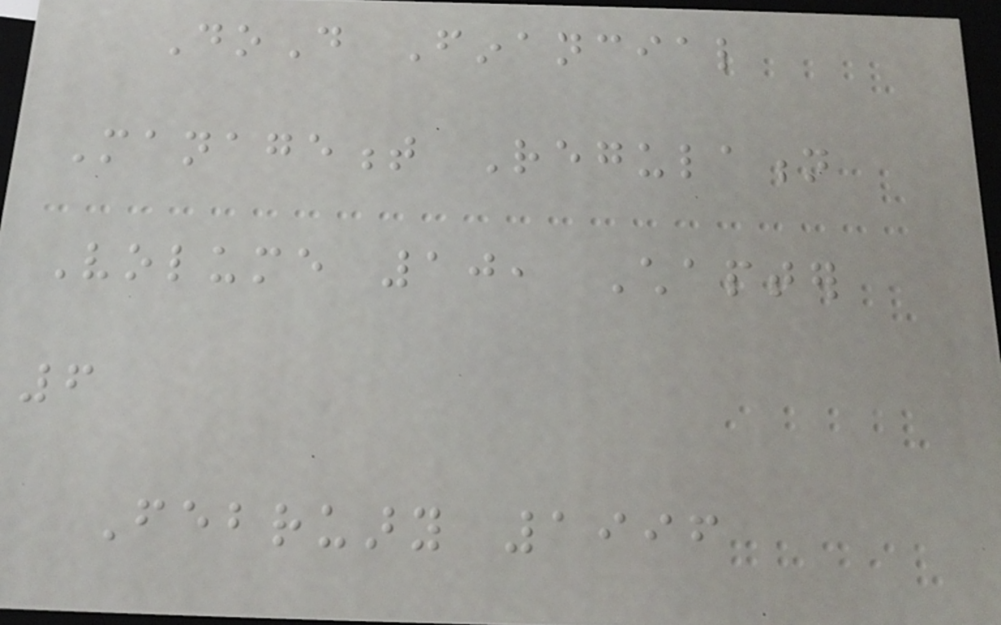DoD Financial
Management Regulation
Volume 10, Chapter
6
February 1996
